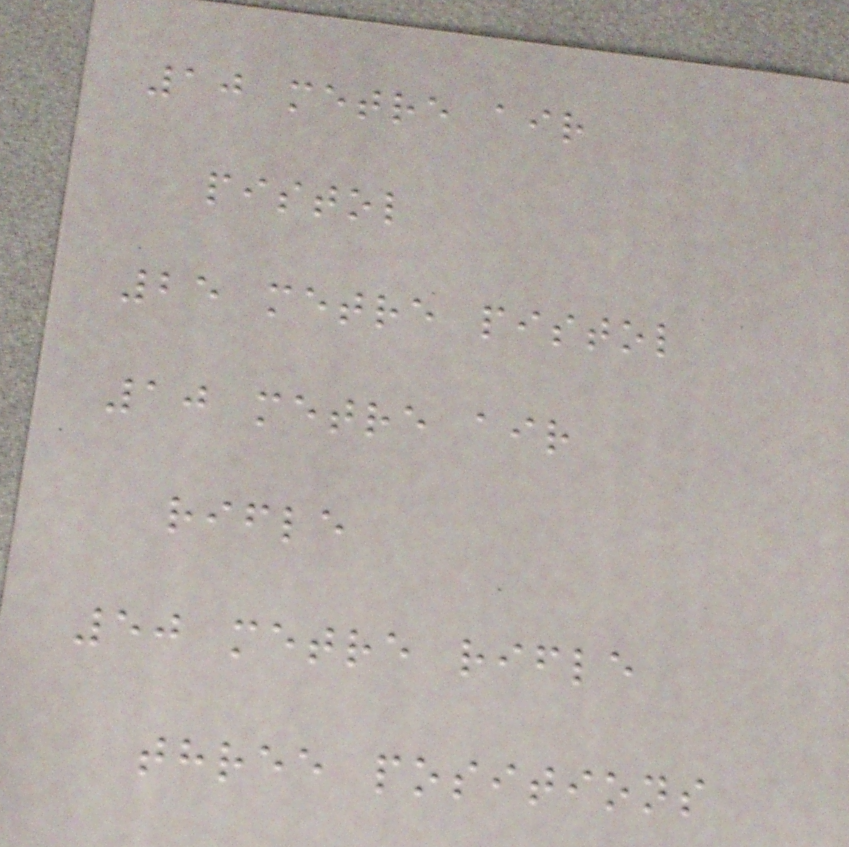10 metre air
pistol
25 metre pistol
10 metre air
rifle
50 metre rifle
three positions
